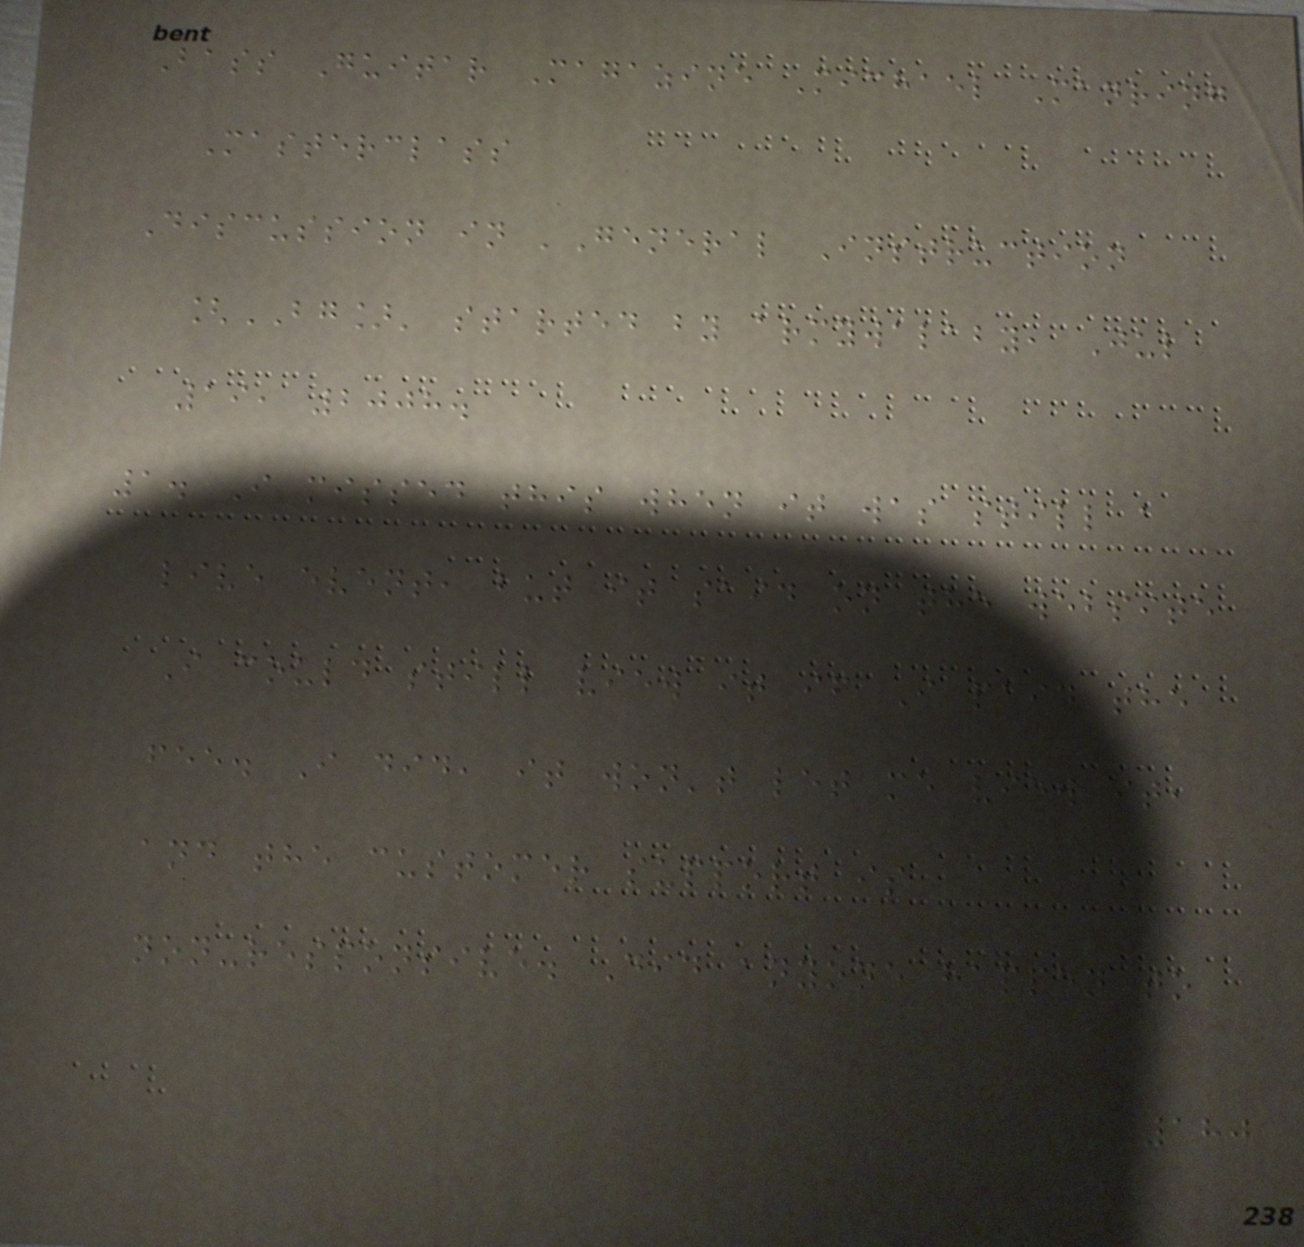Bass Guitar Magazine Michael Manring
Masterclass
Discussion in 'General Instruction
[BG]' started by armywalaby, Jul
19, 2008.
1. I missed this when it was still a
live event, but it said on the website
I could still view it if I paid the
fee. I did, it won't let me view it,
and the customer support is
non-responsive. Did anyone happen to
180
